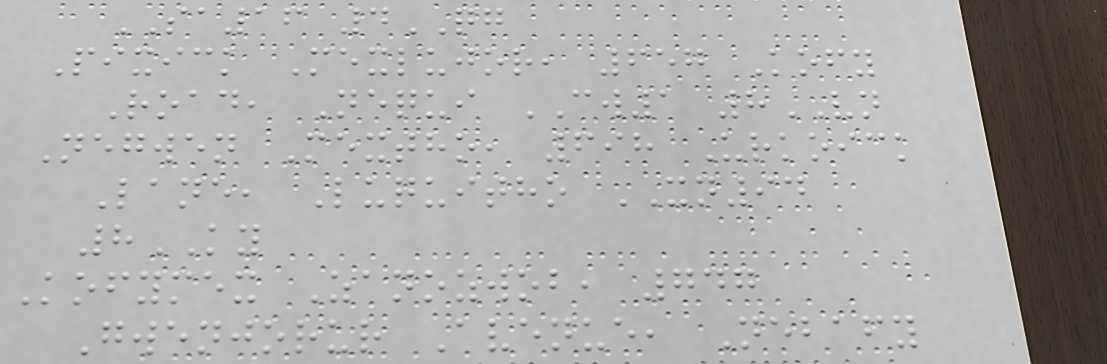SA16 4QG
Pixick Mexlujor, 657 Kofy
Road, Nequi CW1 8VN
Negwen Mextho, 698 Urkoick
Lane, Luquitho XN94
8KY
Kofymex Zanozwob, 747
Gwenjorur Avenue, Nebafy
